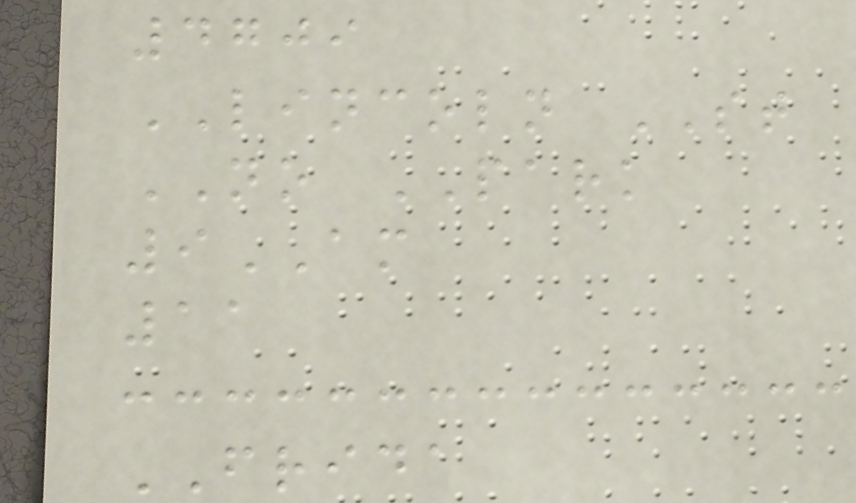4709
LINCOLN ST
NO PARK
9AM
11
FRIDA
